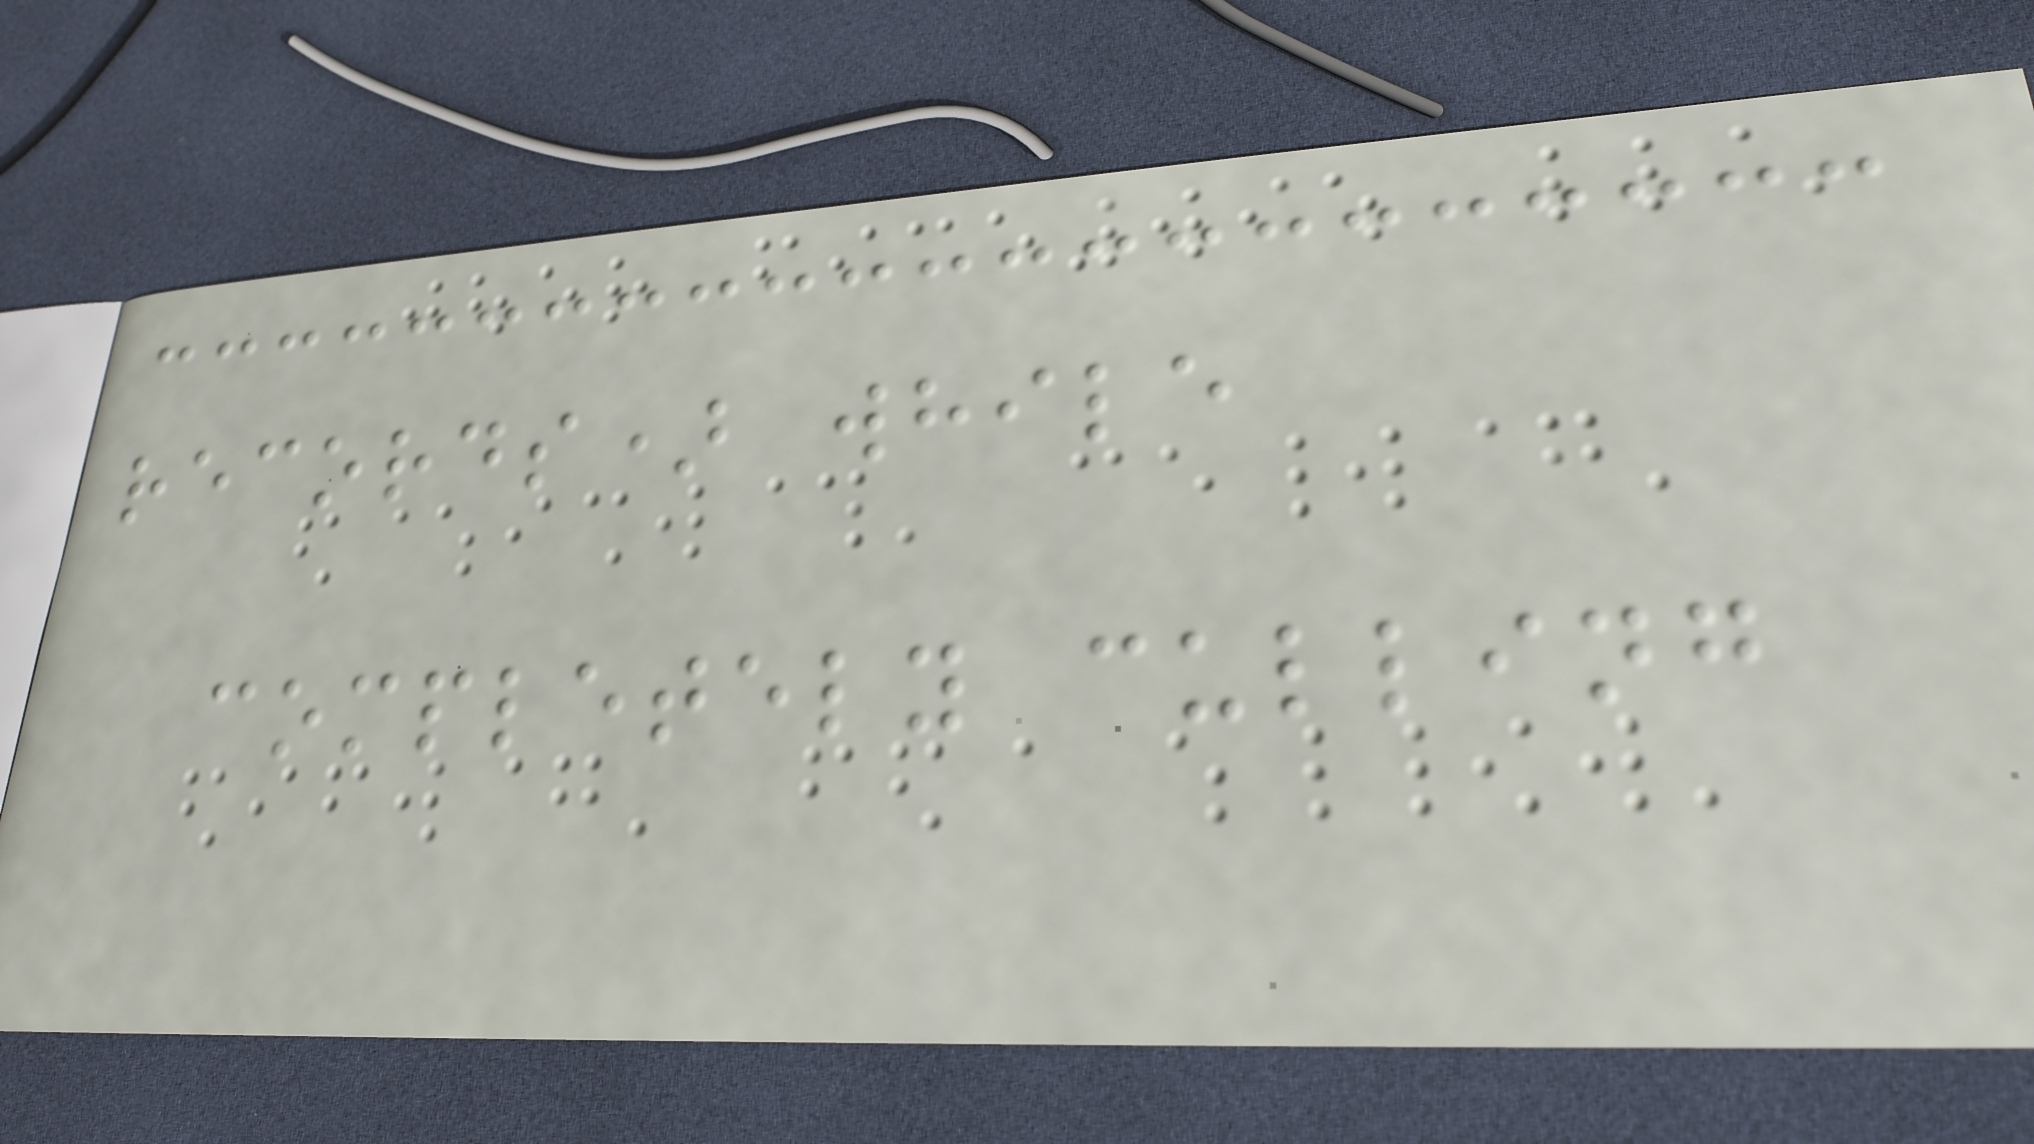records) while
completely culling
